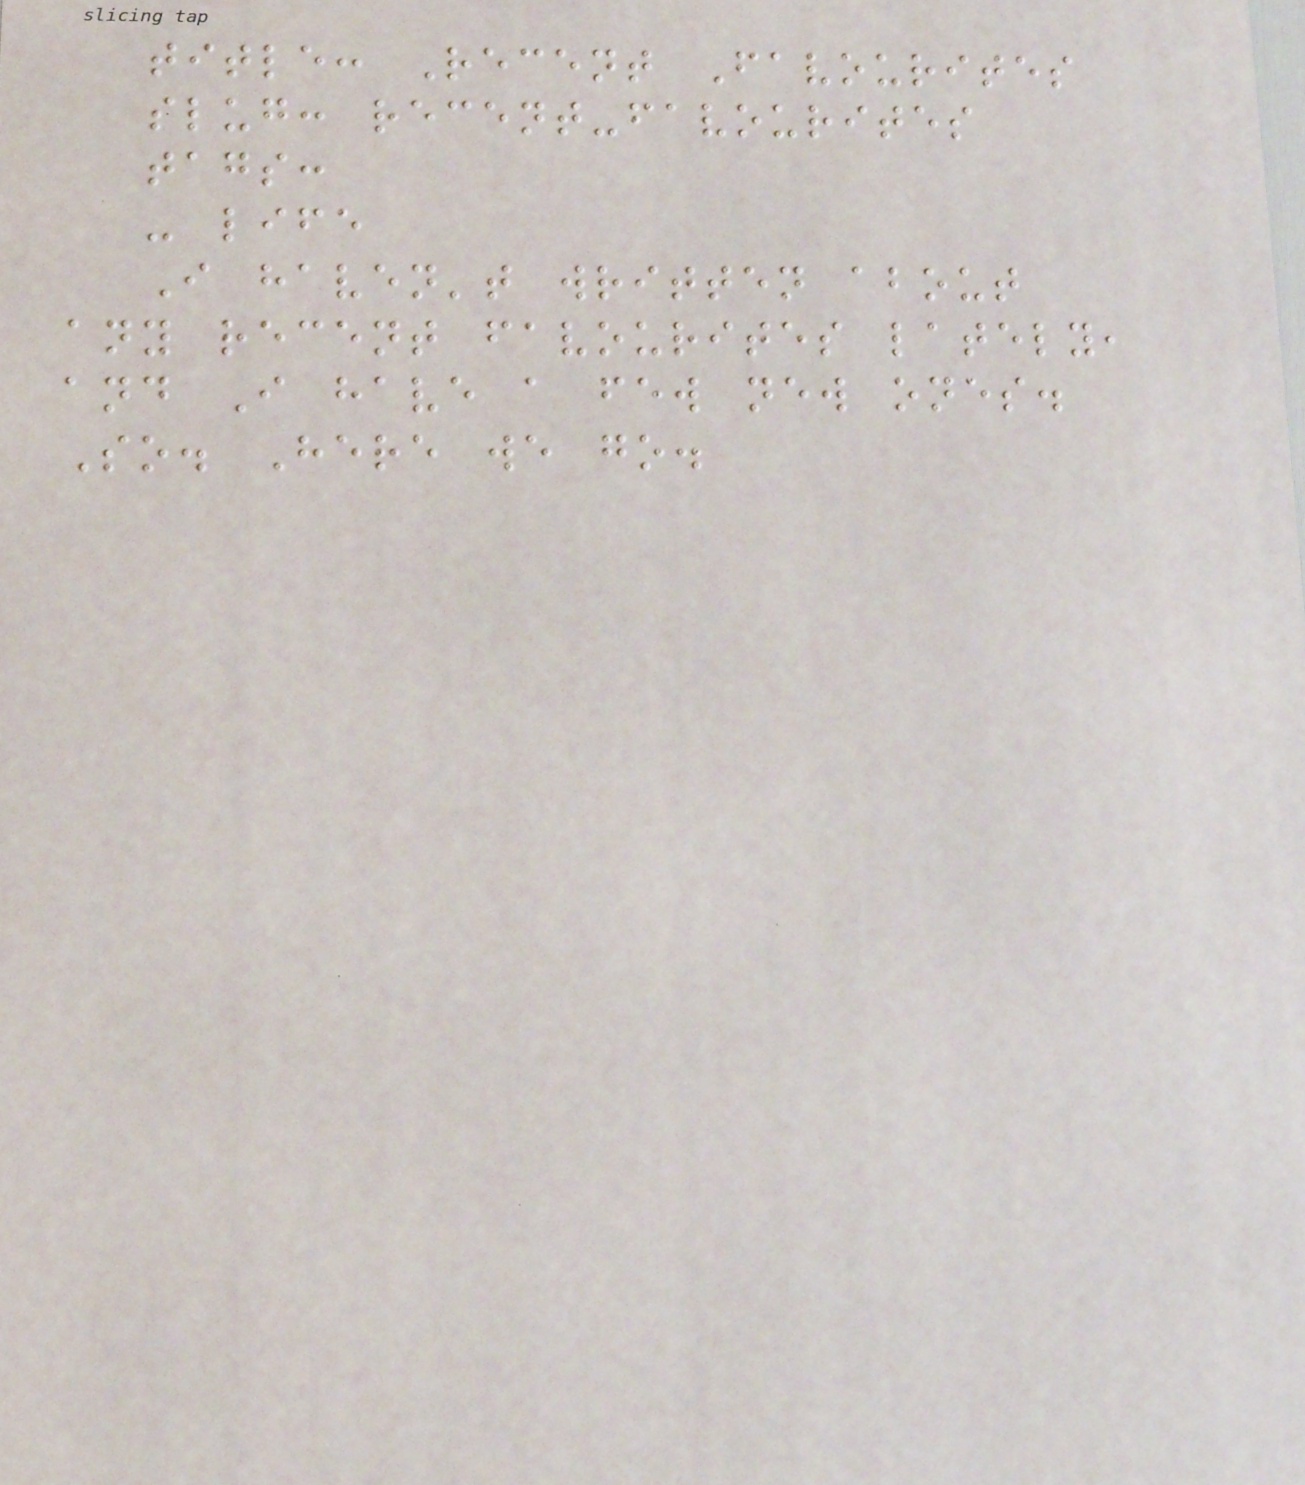title: Recent Favourites
slug: recent-favourites
tags:
- life
I haven't written about
any recent favourites lately,
and I have a few new ones.
So. Here we go.
